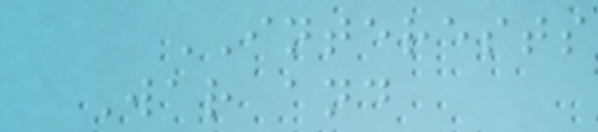INTERESTS
War and
